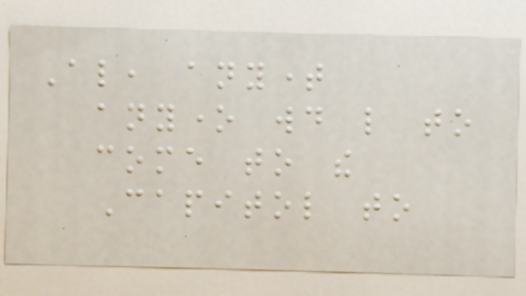Also, anytime
anyone would like to
come to the
Capitol to
